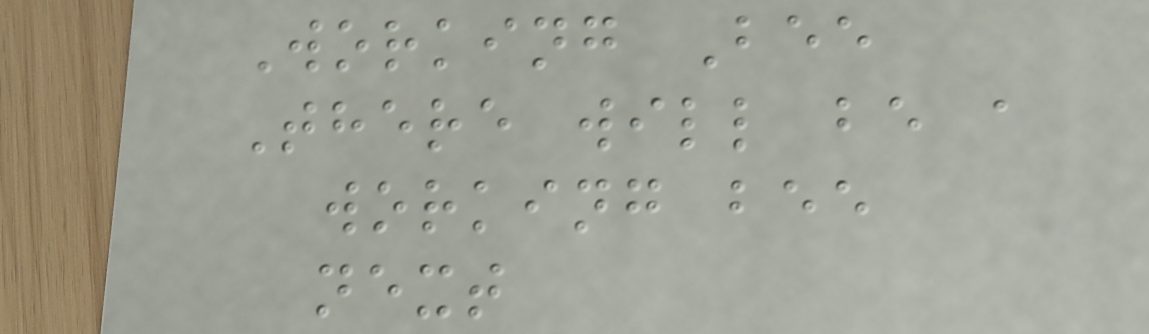Working Bee
There will be a
working bee
next
